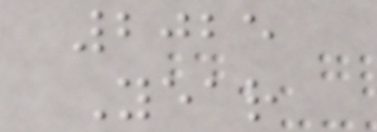2025
Year
